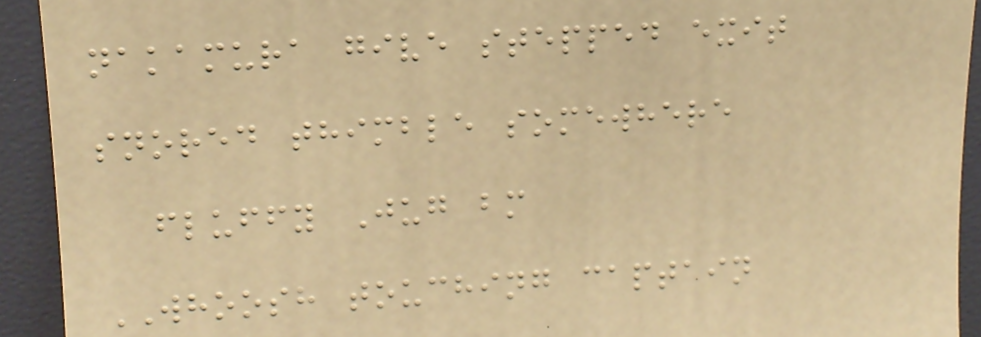nakamura give stepped exit
snored thimble somewhere
fluffy Jug bm
WHOOSH touching captain
